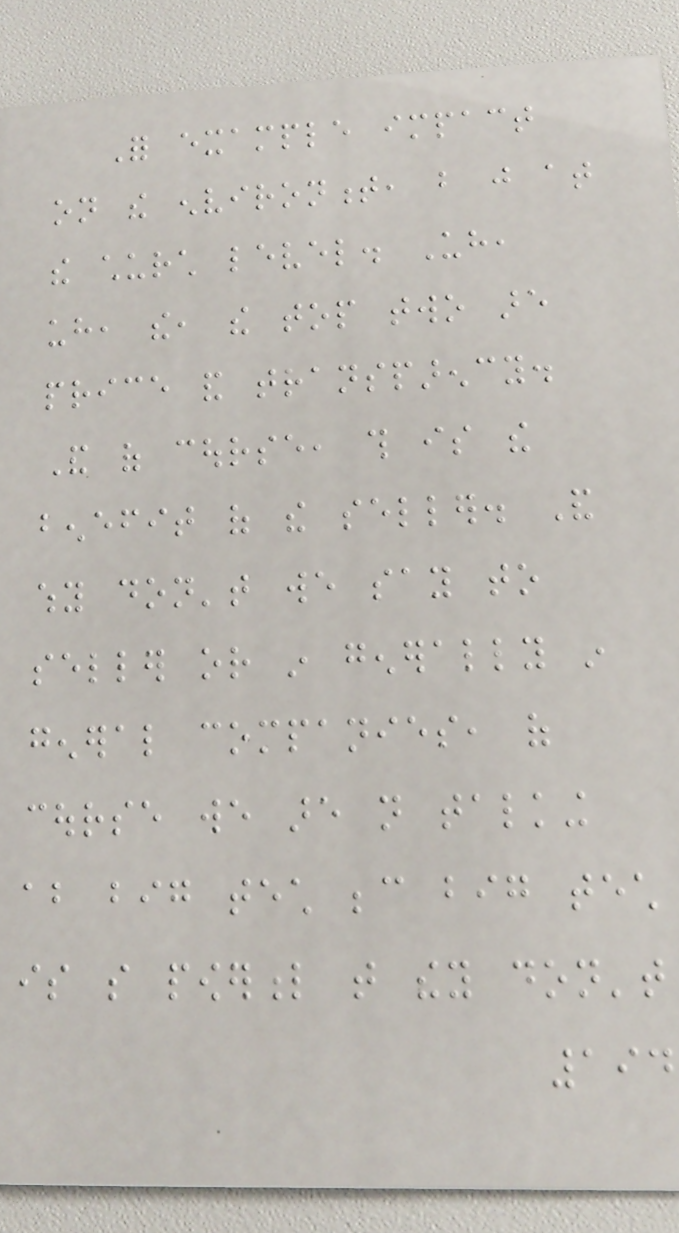For example impact
on the environment, but just at
the church level. Uh,
uh, the, the top two are
price and transparency.
And of course, this is the
benefit of the seller. And
why don't we say to
seller or in generally in
general companies, of
course we are not talking
about big tech because big tech
is so powerful that they don't
194
